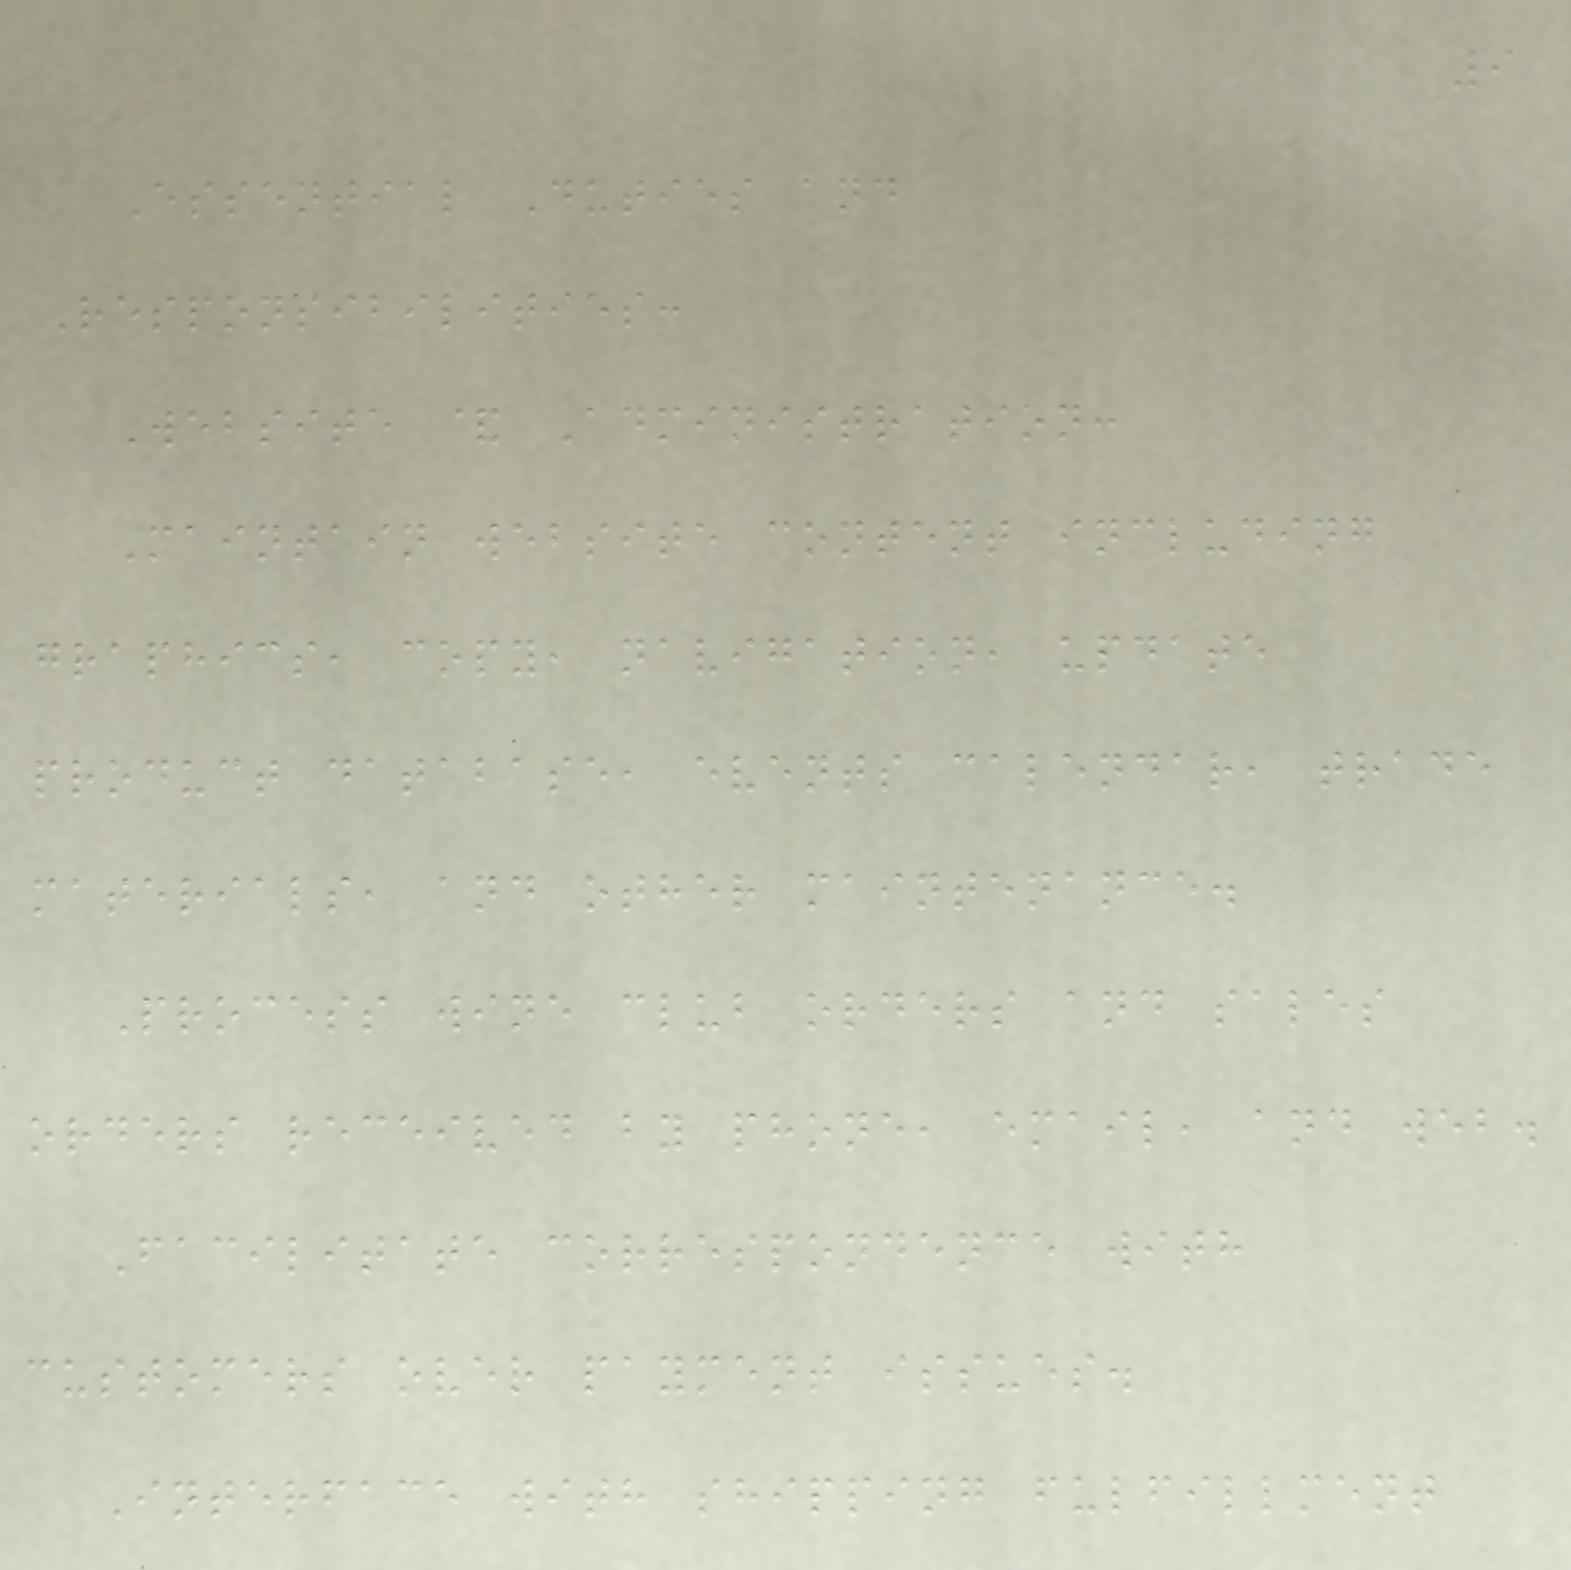9
Essential Duties and
Responsibilities:
Website & Administration:
Maintain website content including
graphics, copy, navigation, update
product database, events calendar, trade
materials, and other maintenance.
Process wine club orders and sales
orders received by phone, email, and web.
Facilitate correspondence with
customers over payment issues.
Interface with shipping fulfillment
